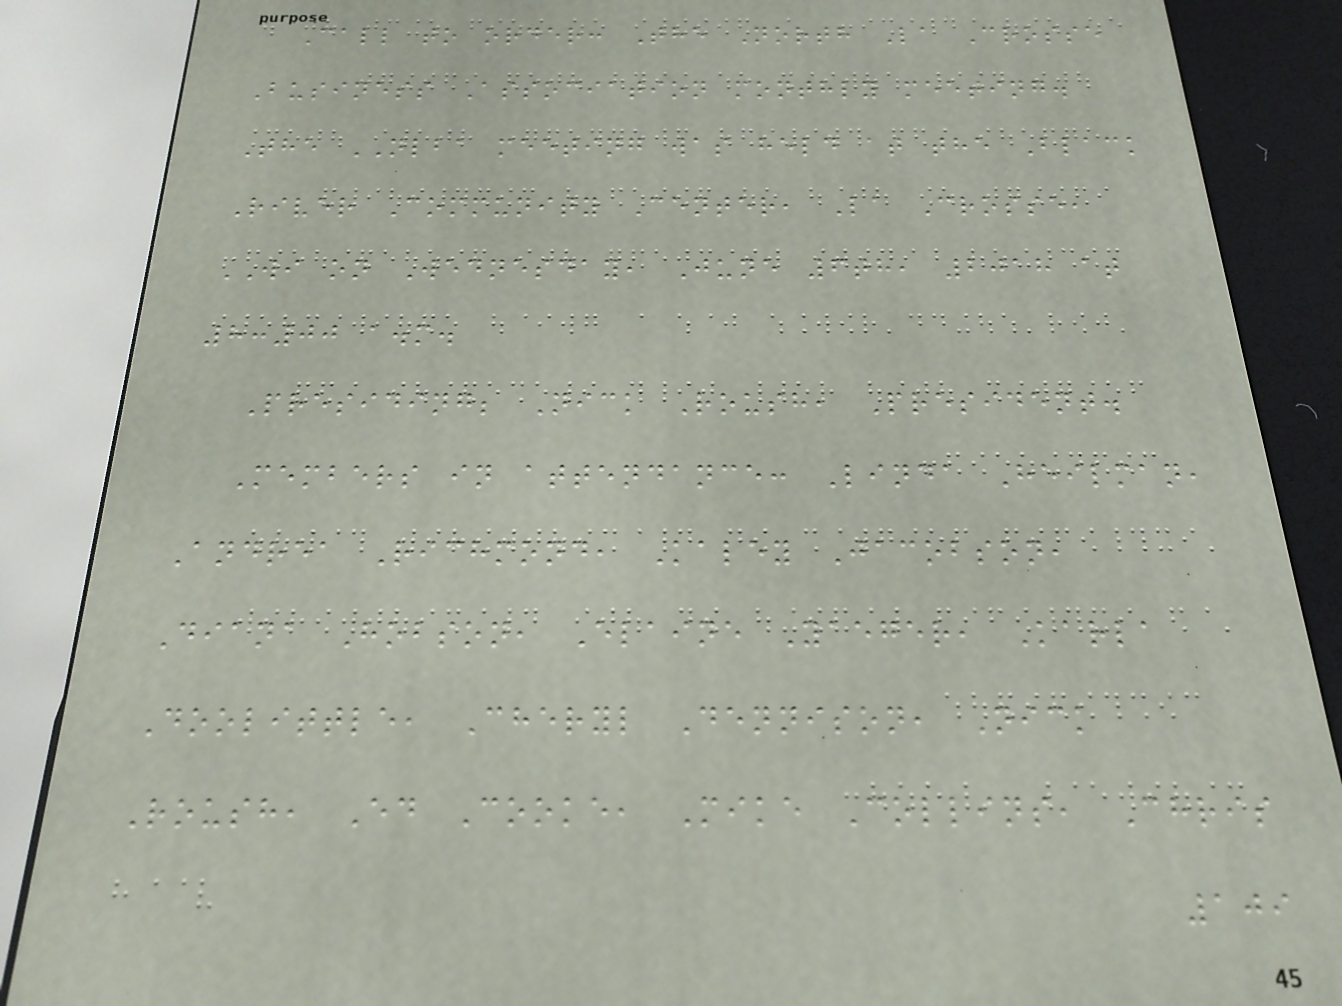Call to order: The North La Crosse
Business Association monthly meeting.
The NLBA meeting was held at the Black
River Community Center, La Crosse,
WI on Wednesday, June 6th, 2018 at
8:00 a.m.
Presiding; Nick Roush, President.
Members in attendance: Linda Heilman,
Andrea Richmond, Kaley Jacobson,
Diana Hobson, Elaine Yaeger, Karla
Doolittle, Cheryl Dennison, Nick
Roush, Ed Cooke, Mike Collins, Chris
109
